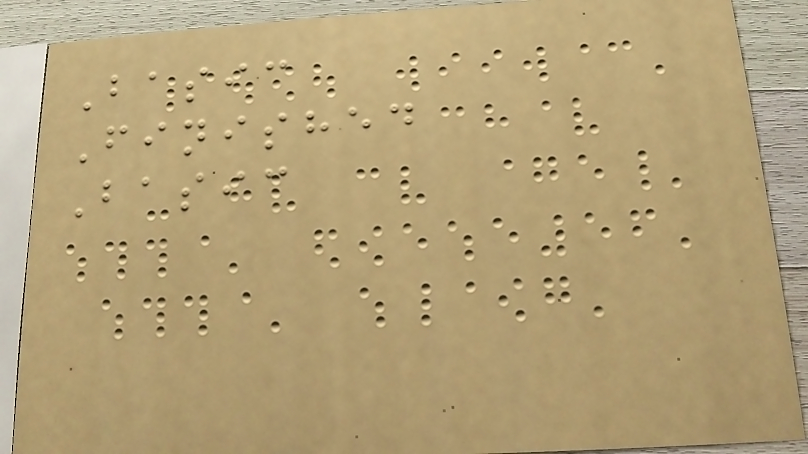Basic
Finished
Basic
